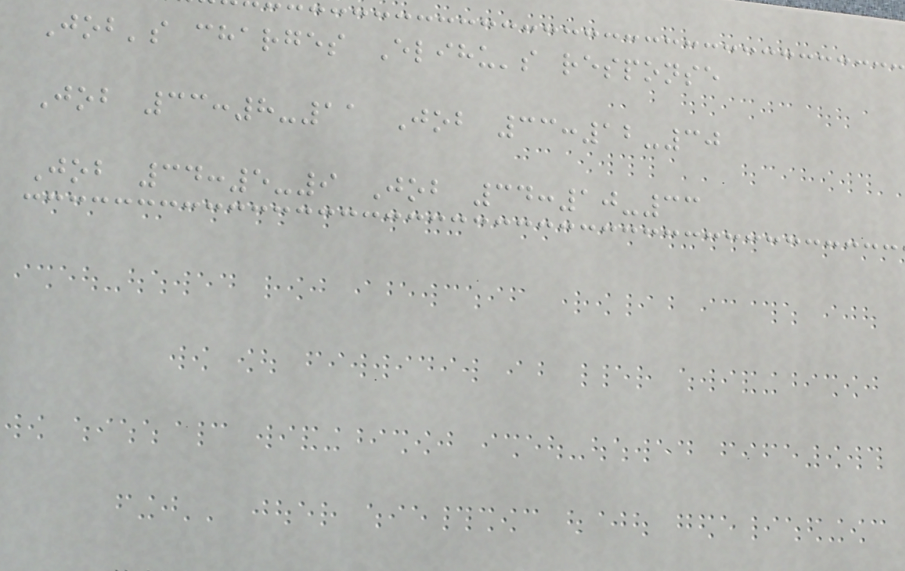Job's charges Elihu's response
Job 33:8-11 Job 33:12-30
Job 34:5-9 Job 34:10-33
